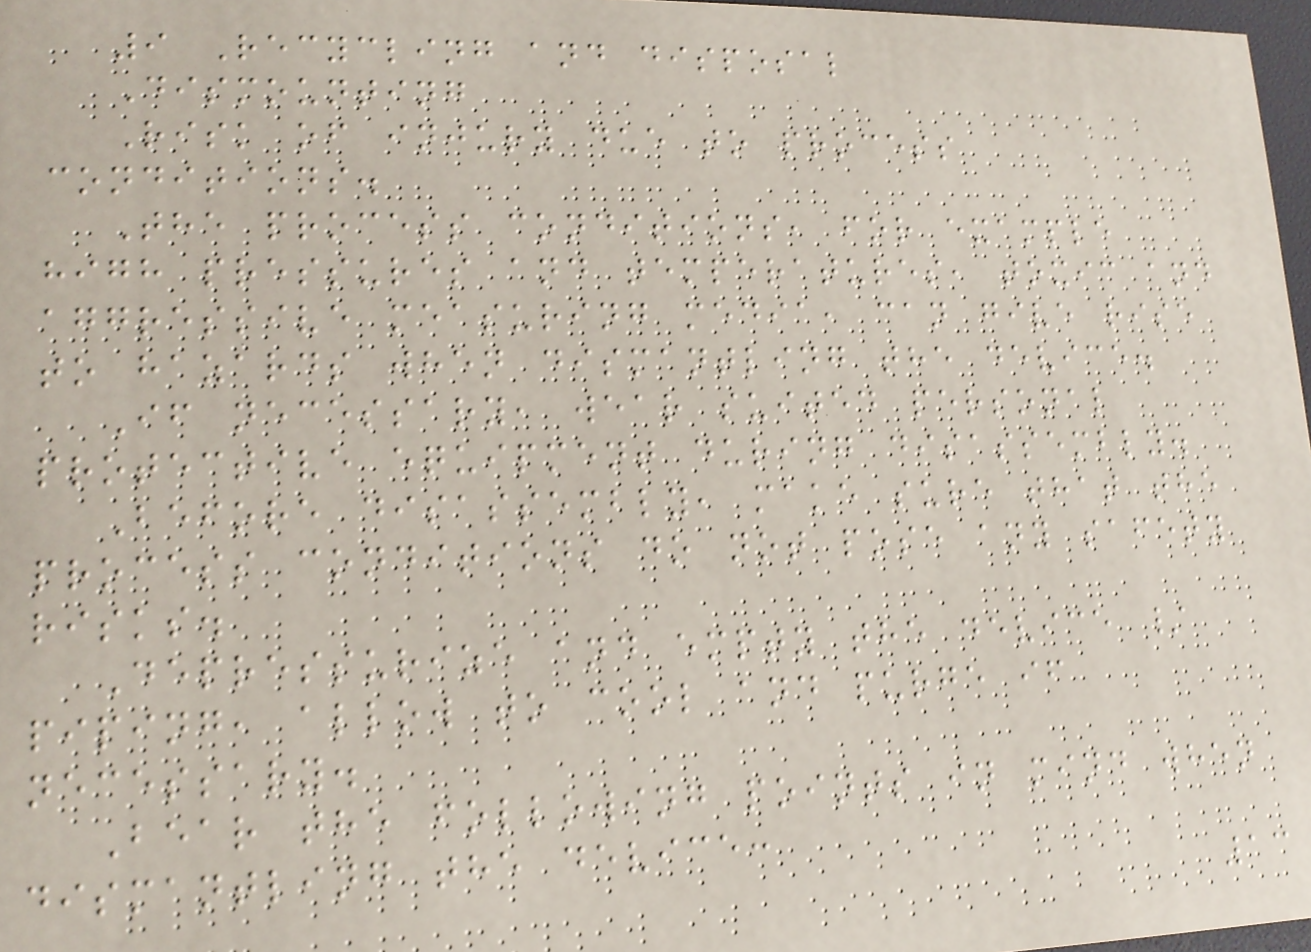9 Recycling and disposal
Dismounting
Risk of injury due to process
conditions.
The process conditions, for example
high pressures and temperatures, toxic and
aggressive measuring media, can give rise
to hazards when dismantling the device.
If necessary, wear suited personal
protective equipment during disassembly.
Before disassembly, make sure that the
process conditions do not pose any safety
risks.
Depressurize and empty the device /
piping, allow to cool and purge if
necessary.
Bear the following points in mind when
dismantling the device:
13
